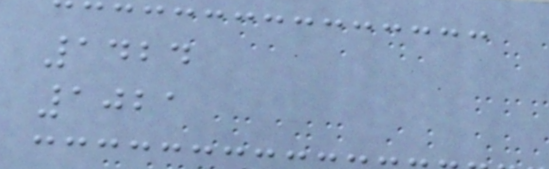1424
1021
